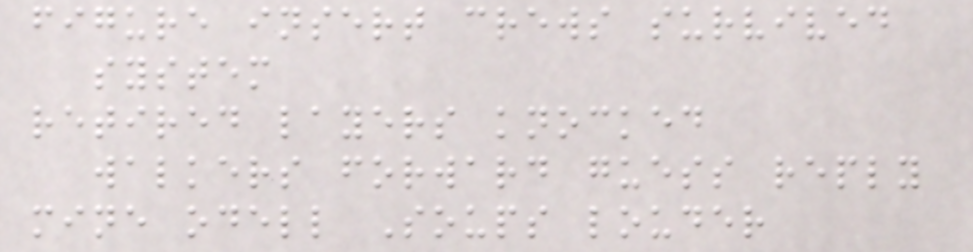figure insert crews survived
system
retired layers knocked
walkers forward guess reply
mine odell Soups louder
